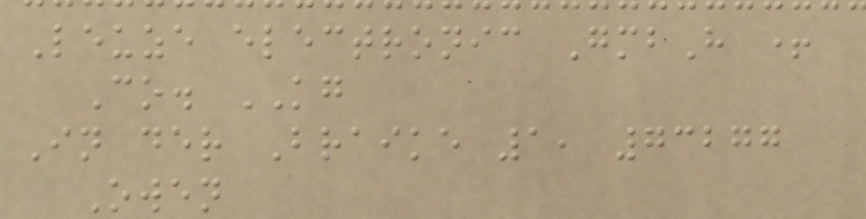Leuze electronic GmbH +
Co. KG
In der Braike 1, 73277
Owen
